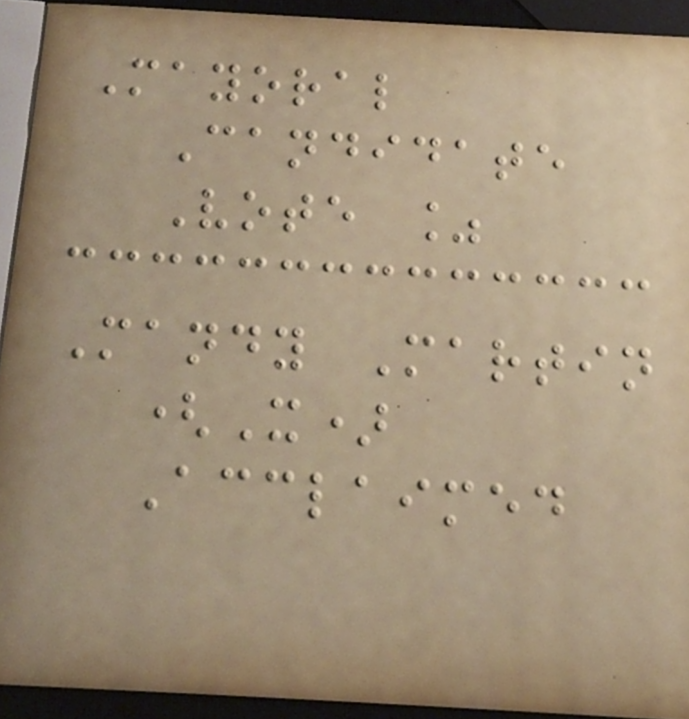Mayoral
Candidate
Vote %
Mandy Martin
(X)
Acclaimed
